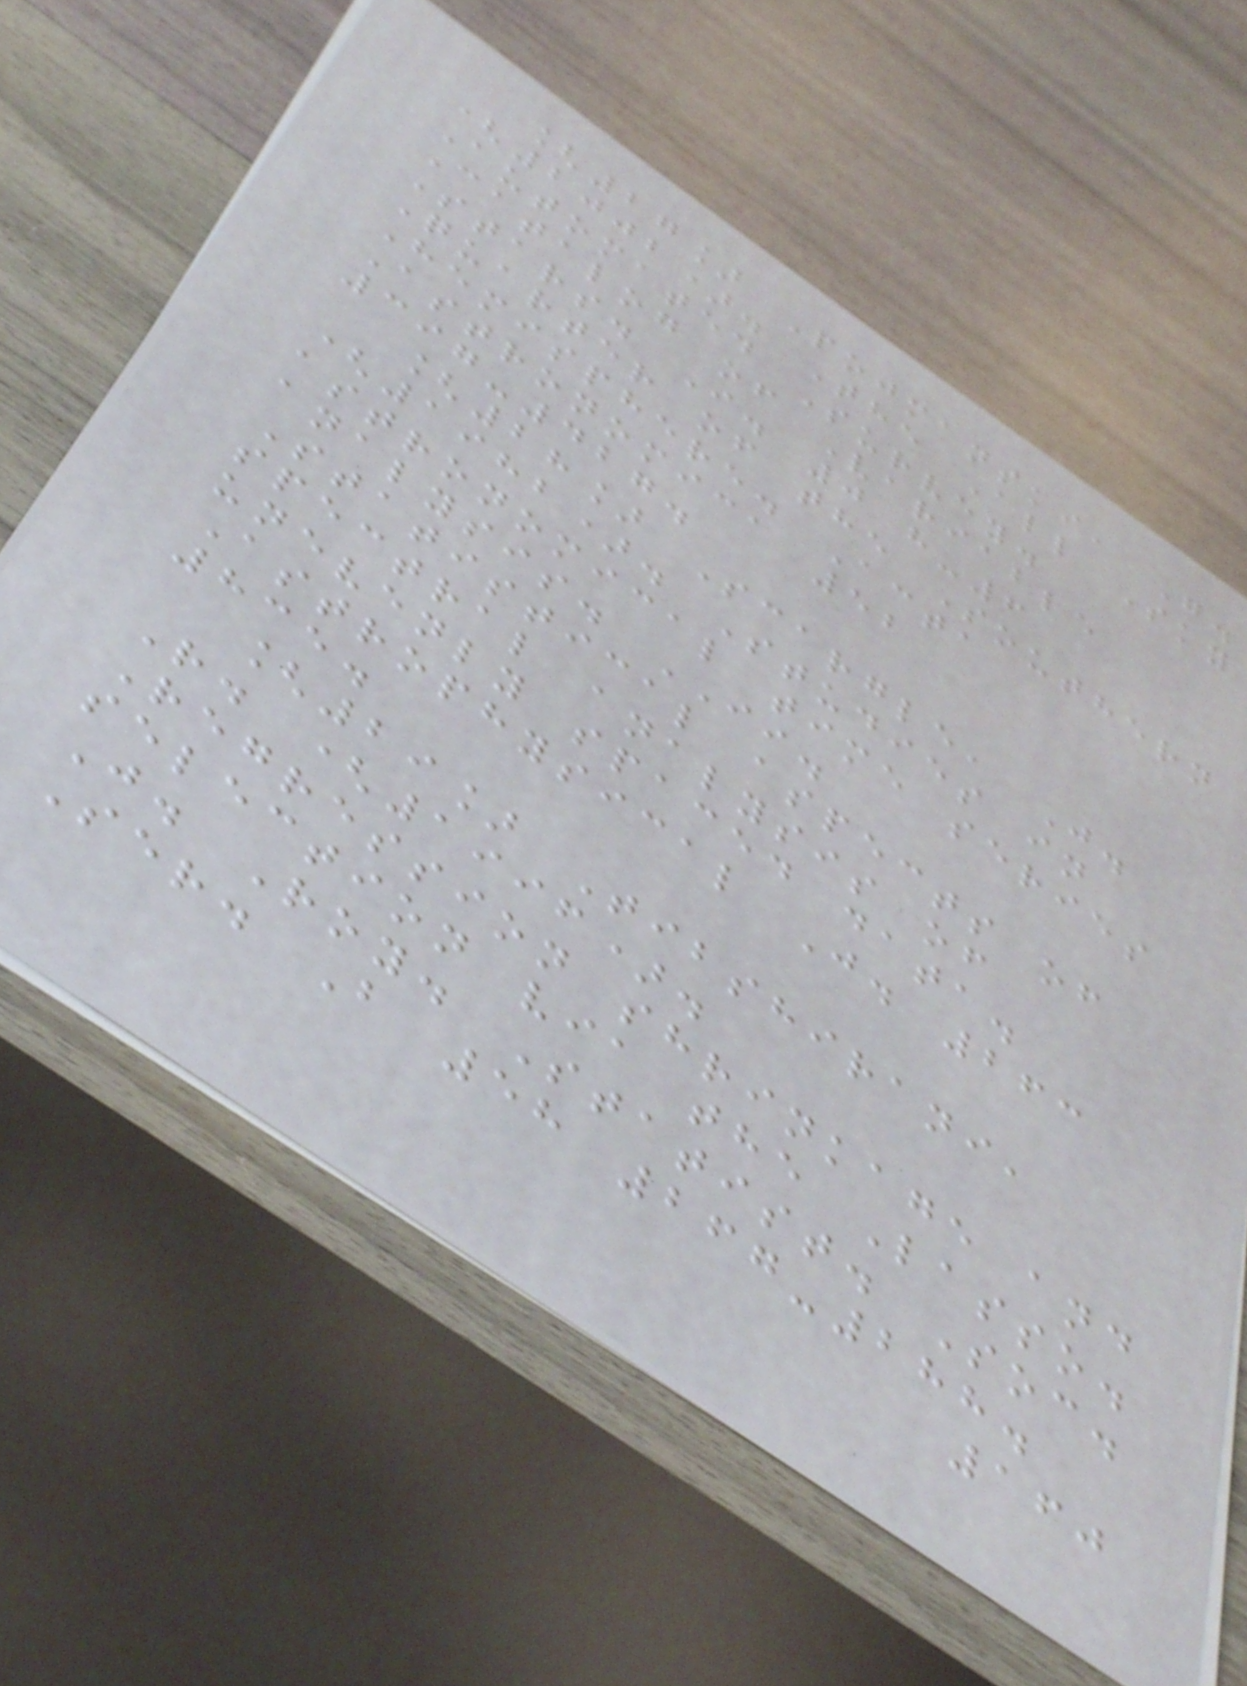[27] Pojmanski, G.
(2002). The All Sky
Automated Survey.
Catalog of Variable
Stars. I. 0 h-6
Quarter of the Southern
Hemisphere. Acta
Astronomica 52
397-427.
[28] Scargle, J.
(1982). Studies in
astronomical time series
analysis. II.
Statistical aspects of
spectral analysis of
unevenly spaced data.
Astrophysical J. 263
835.
[29] Tibshirani,
R. (1996).
Regression shrinkage and
selection via the Lasso.
J. Roy. Statist. Soc.
Ser. B 58 267-288.
160
